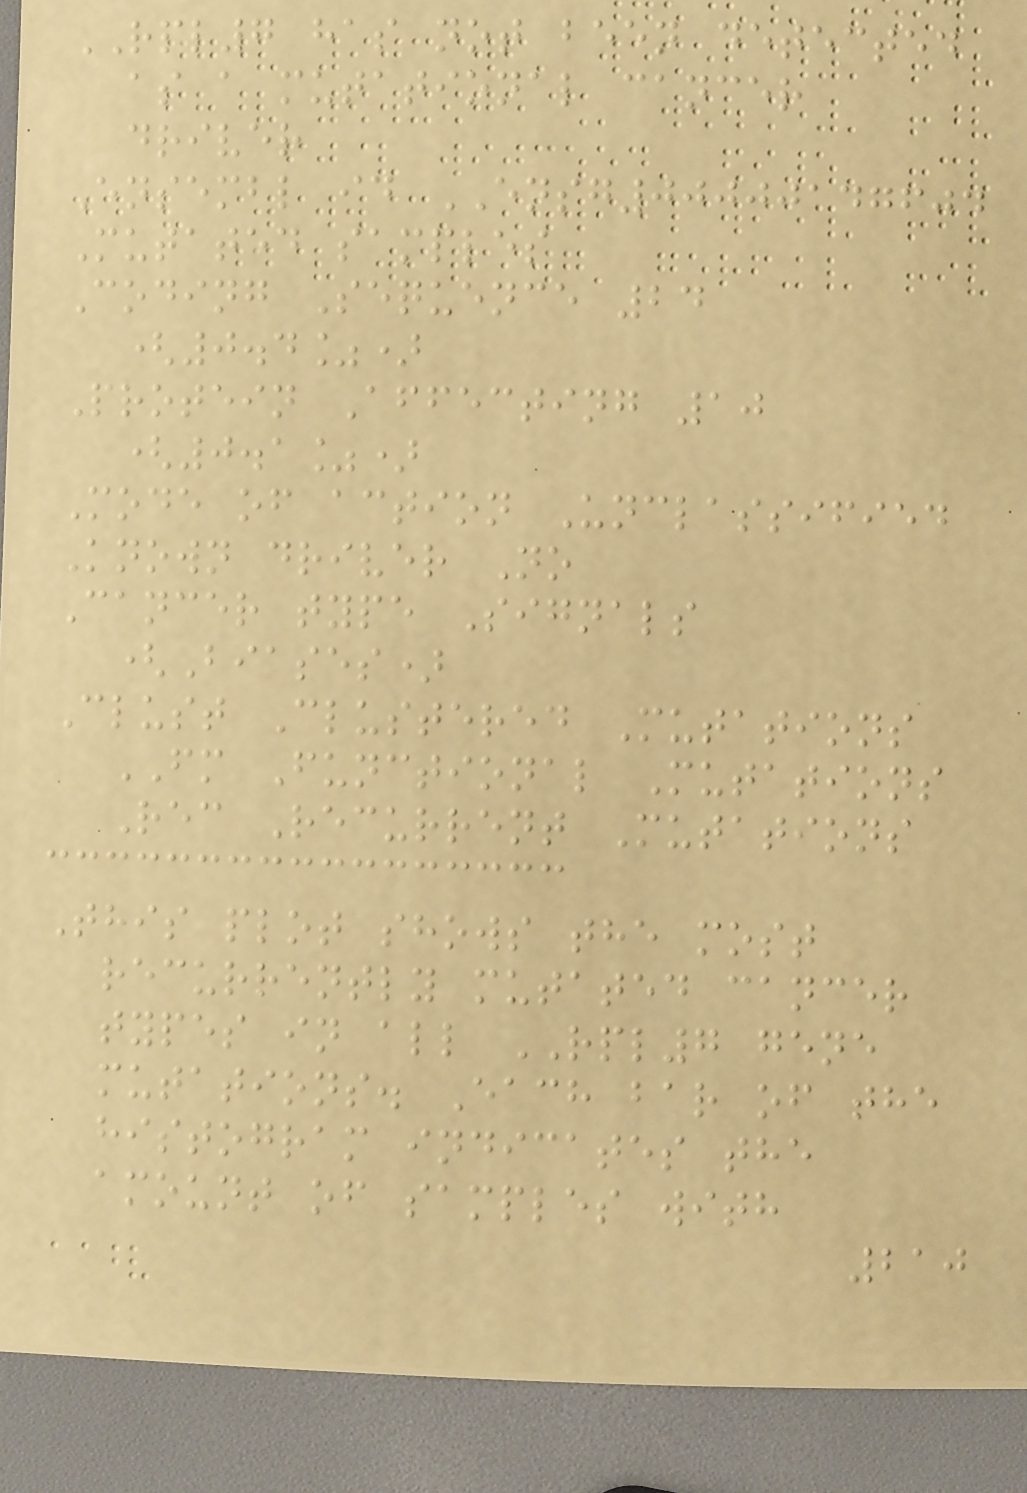RPL7 has not been detected
as a mutational cancer
driver
Ensembl id ENSG00000147604
Mutated samples
Coding Sequence 24
(0.4%)
Protein Affecting 10
(0.1%)
Mode of action Unclassified
Known driver No
Cancer type Signals
(Biases)
Clust Clustered Mutations
FM Functional Mutations
Rec Recurrent Mutations
This plot shows the most
recurrently mutated cancer
types in all RPL7 gene
mutations. Each bar of the
histogram indicates the
amount of samples with
210
